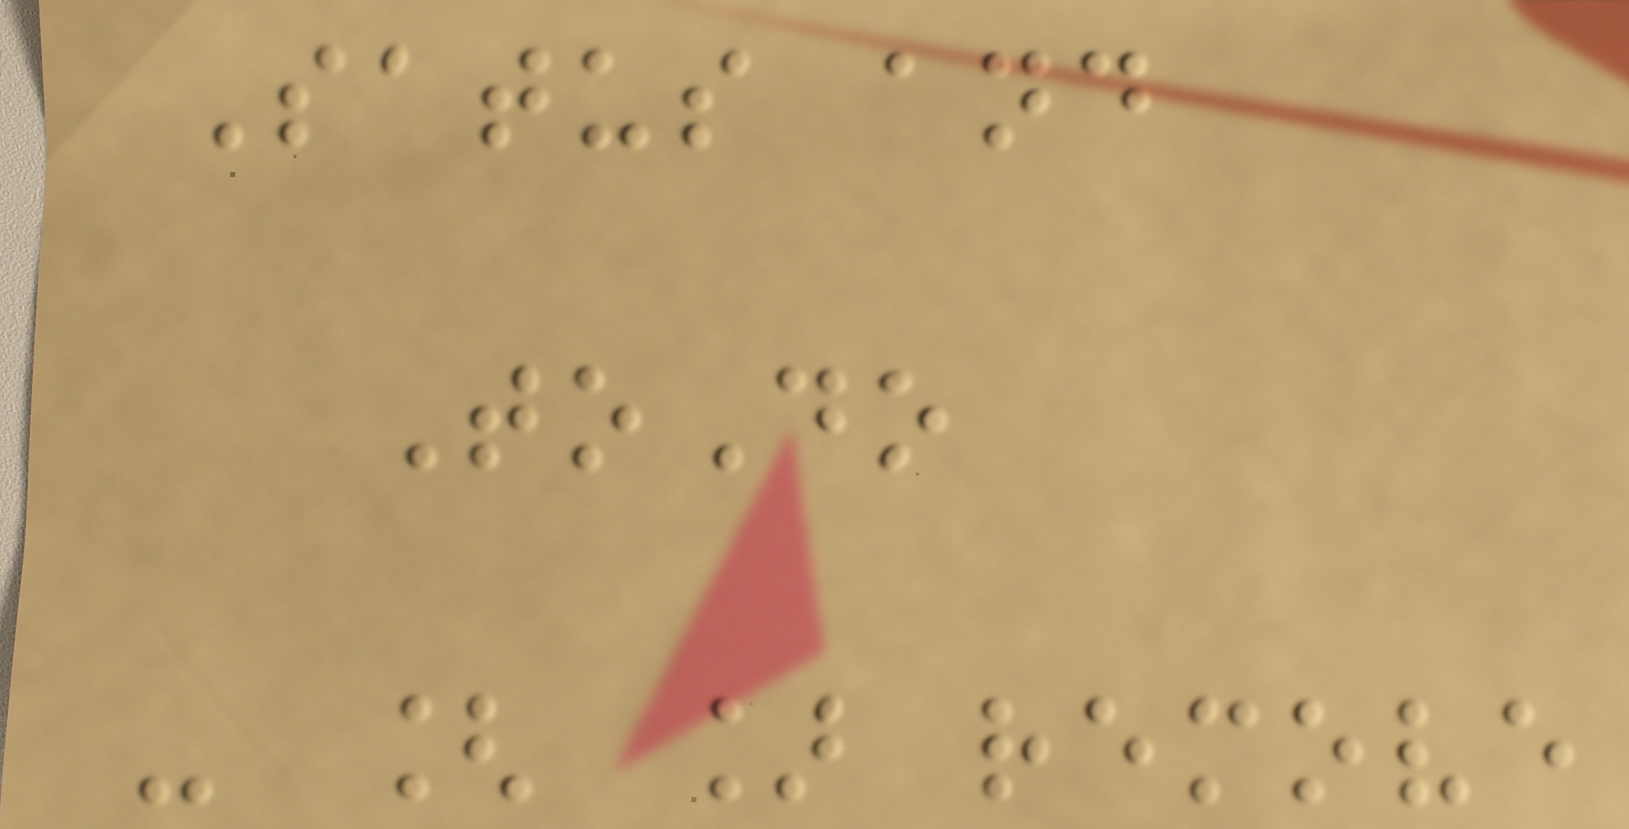Satus and
ToDo
- [ ] remove
